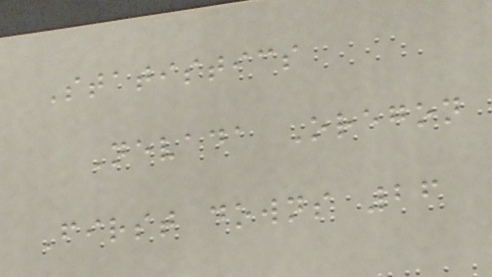Statistics
Nevada Oregon
First downs 26
